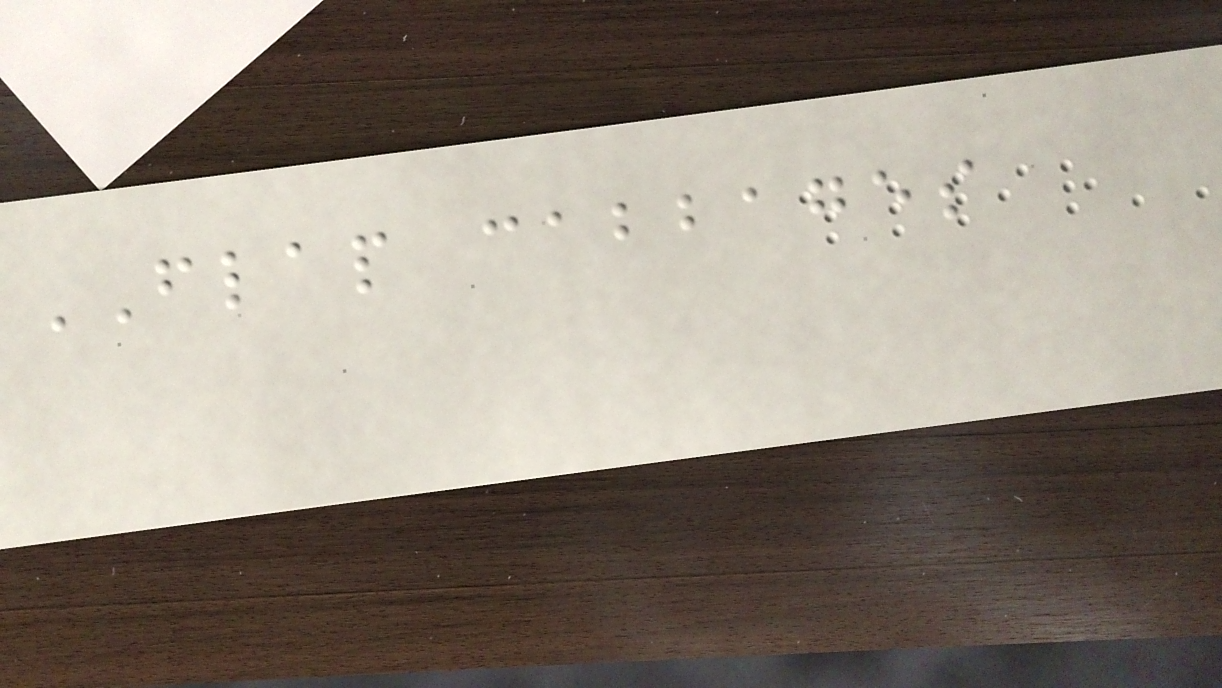FLAP cabbages
